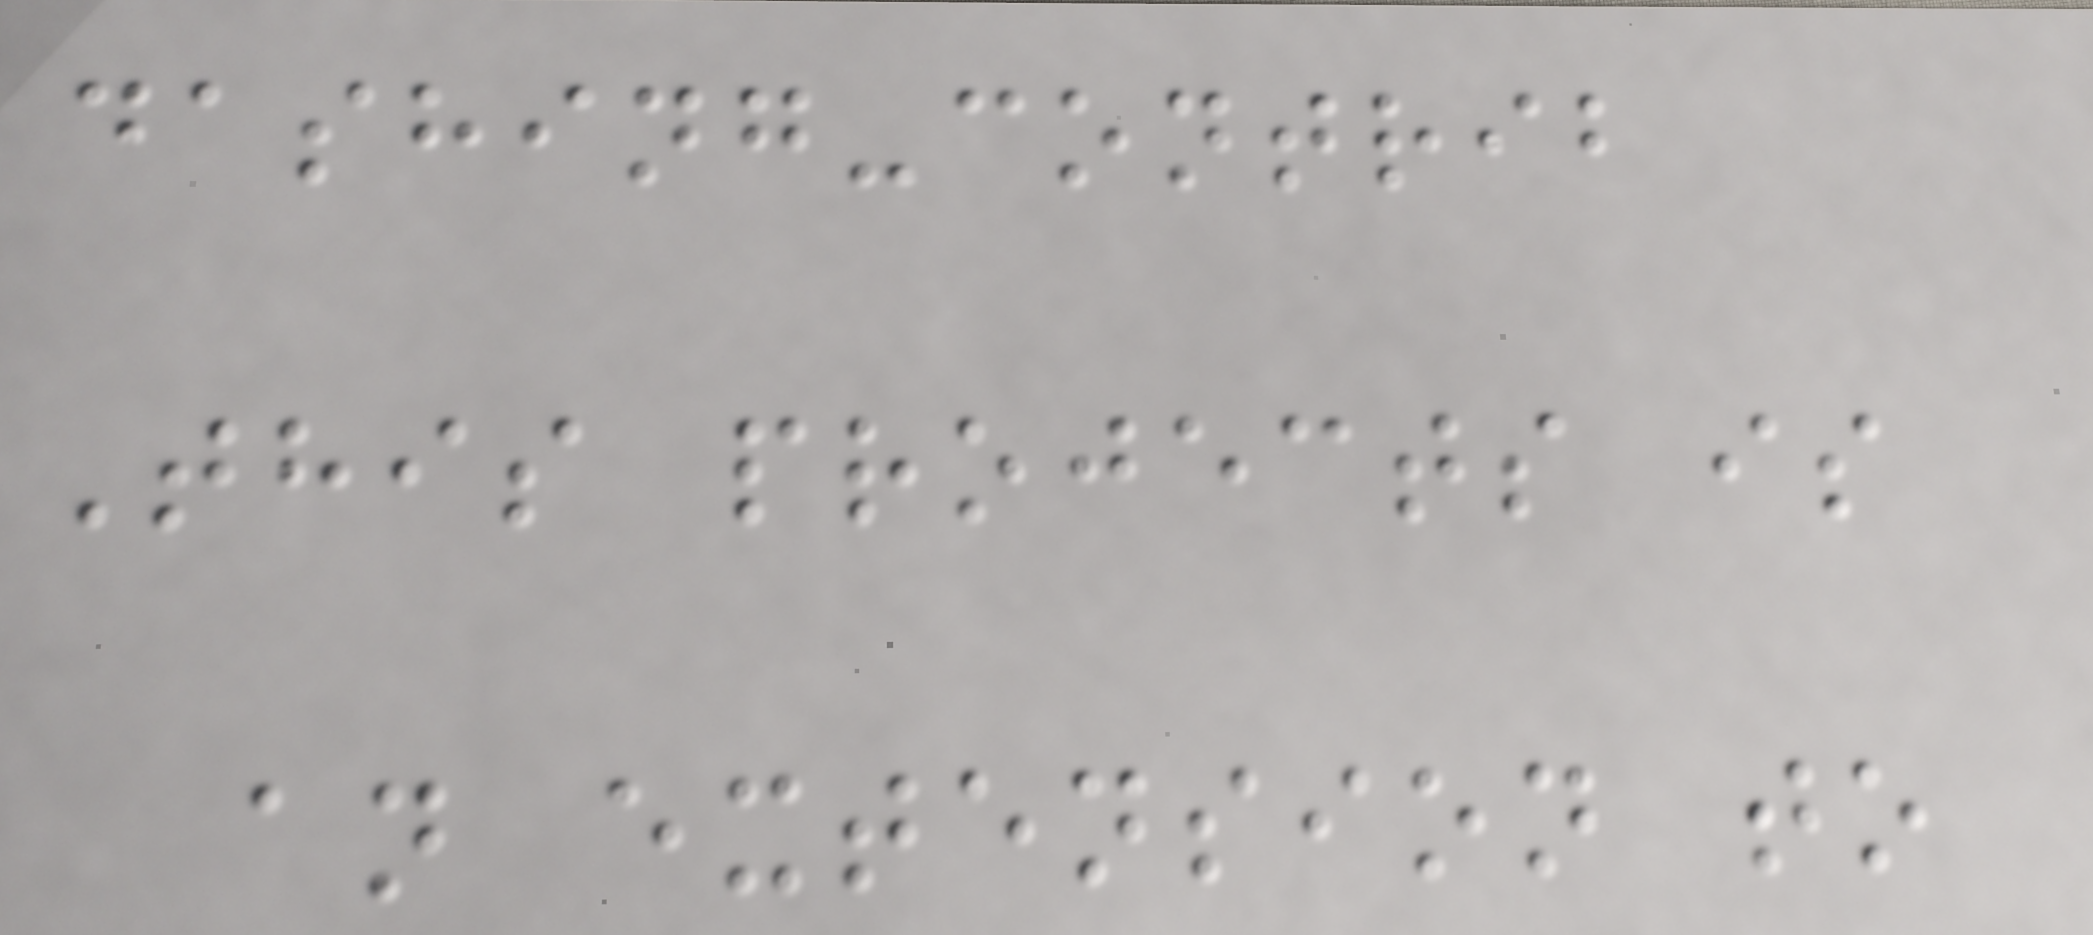dashing-contrib
This projects is
an extension to
